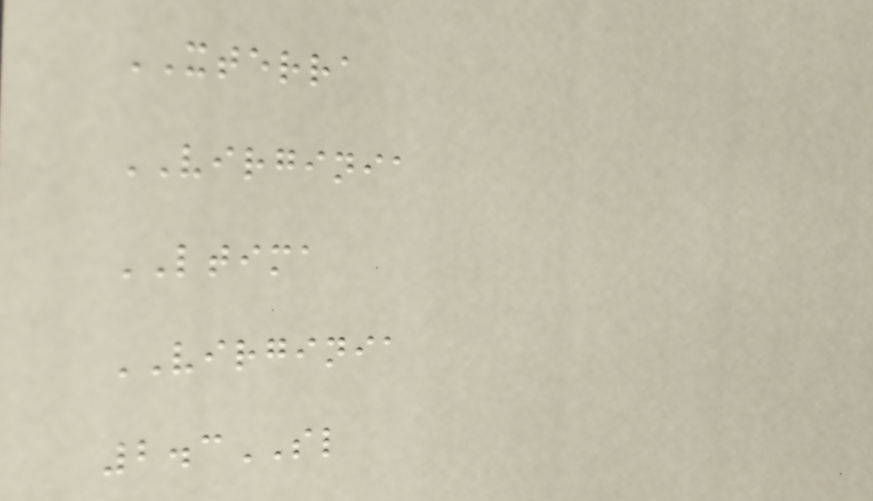XTERRA
VIRGINIA
LTIMA
VIRGINIA
2.3SL
